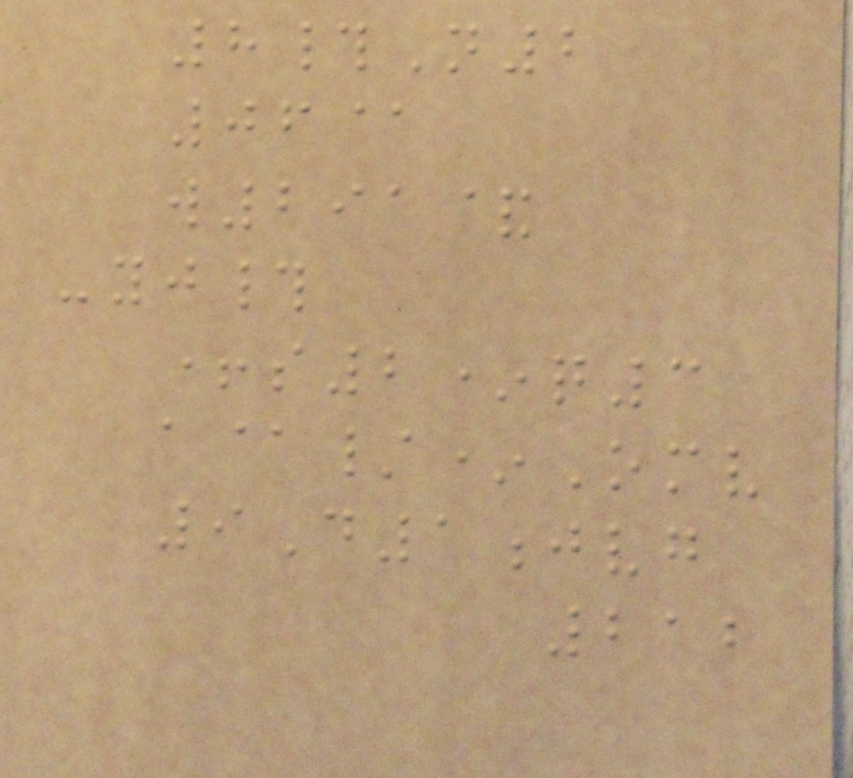8#N2
06@
w291&
-yj#
+s2*q3
a@/*Omv
9D1jvg
212
